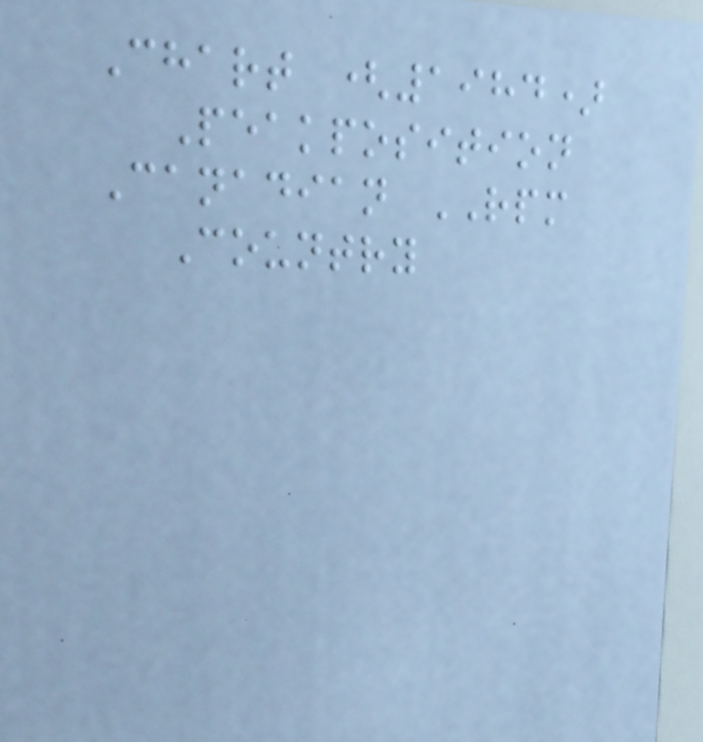Chart (1984)
Peakposition
Canadian RPM
Country
